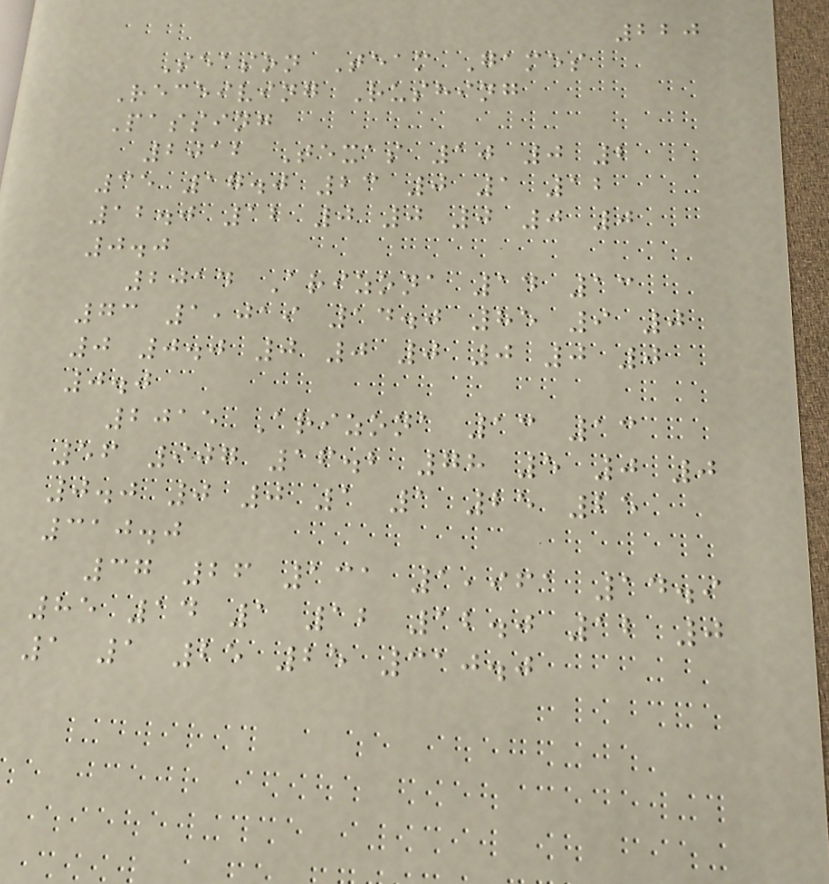220
Season Team Games
Receiving Rushing
Passing
2012 Texas 10 0 2
35 17.0 23 0 1 12
12.0 12 0 0 0 0 0
0.0
2014 Arizona 14 13
73 1,019 14.0 85 9 0
0 0.0 0 0 0 0 0 0
0.0
2015 Arizona 13 13
56 907 16.2 78 5 0 0
0.0 0 0 1 1 25 25
310.0
37 26 131 1,961 14.9
85 14 1 12 12.0 12 0
1 1 25 25 310.0
